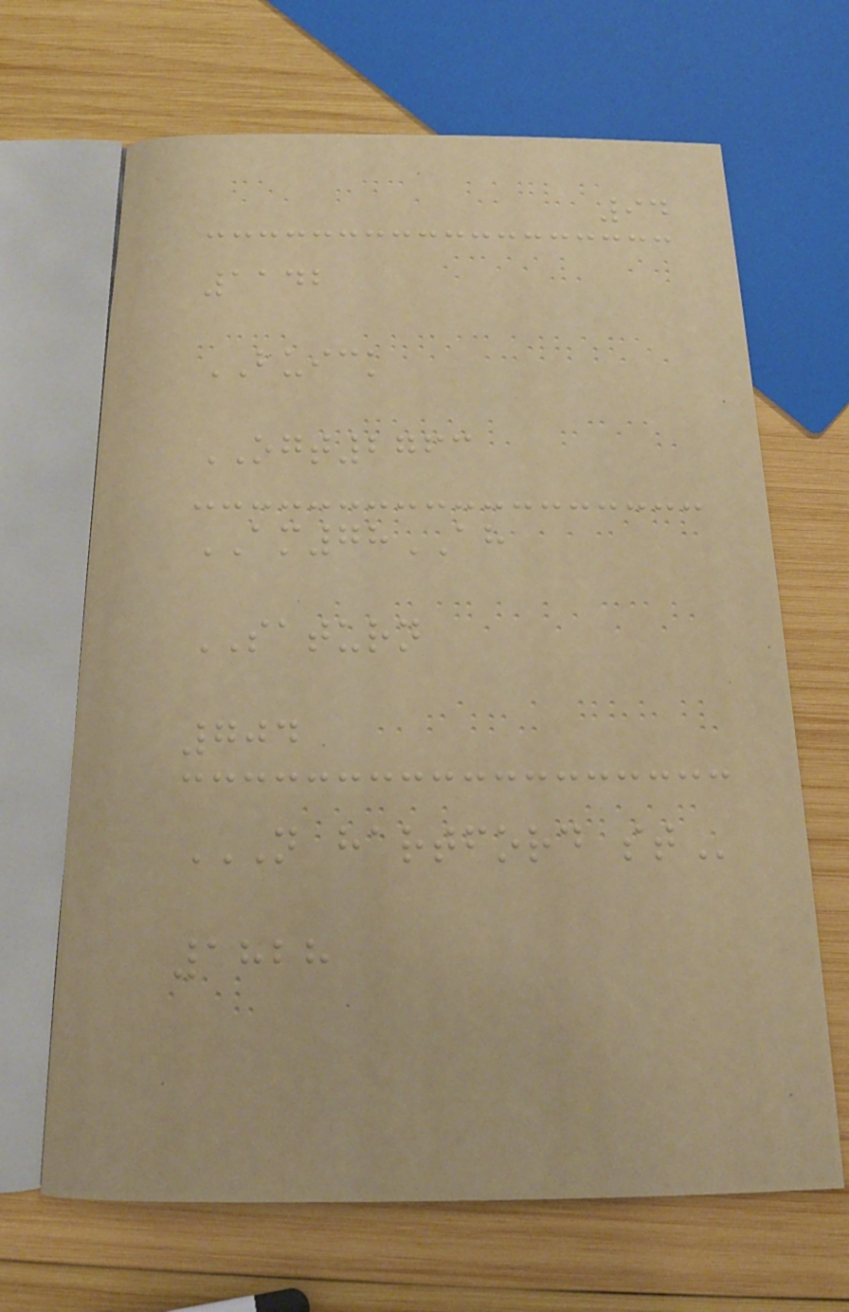94
1142
BUICK
OGT2763
AM78AH
SATURN
704
N HARTFORD ST
1828
